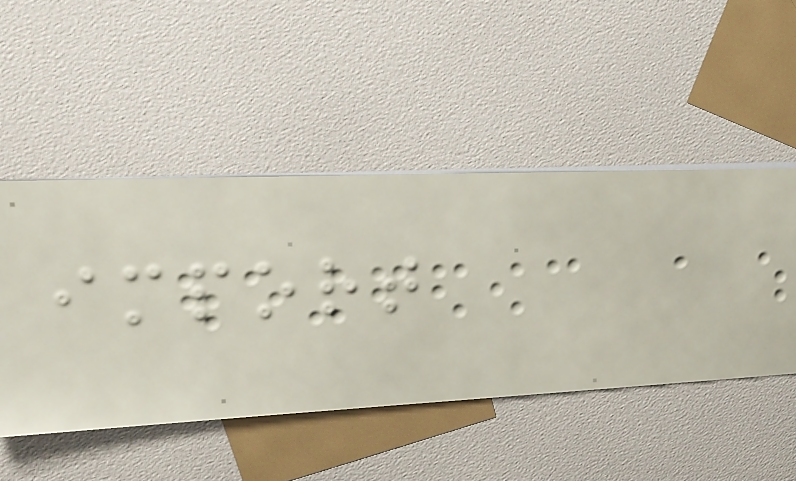import
